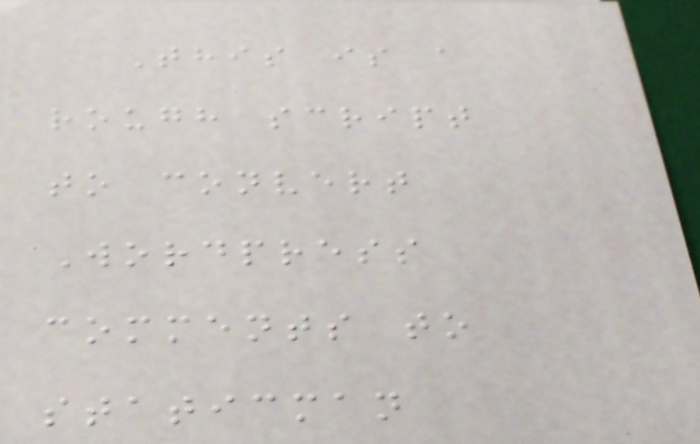This is a
rough script
to convert
Wordpress
comments to
staticman
